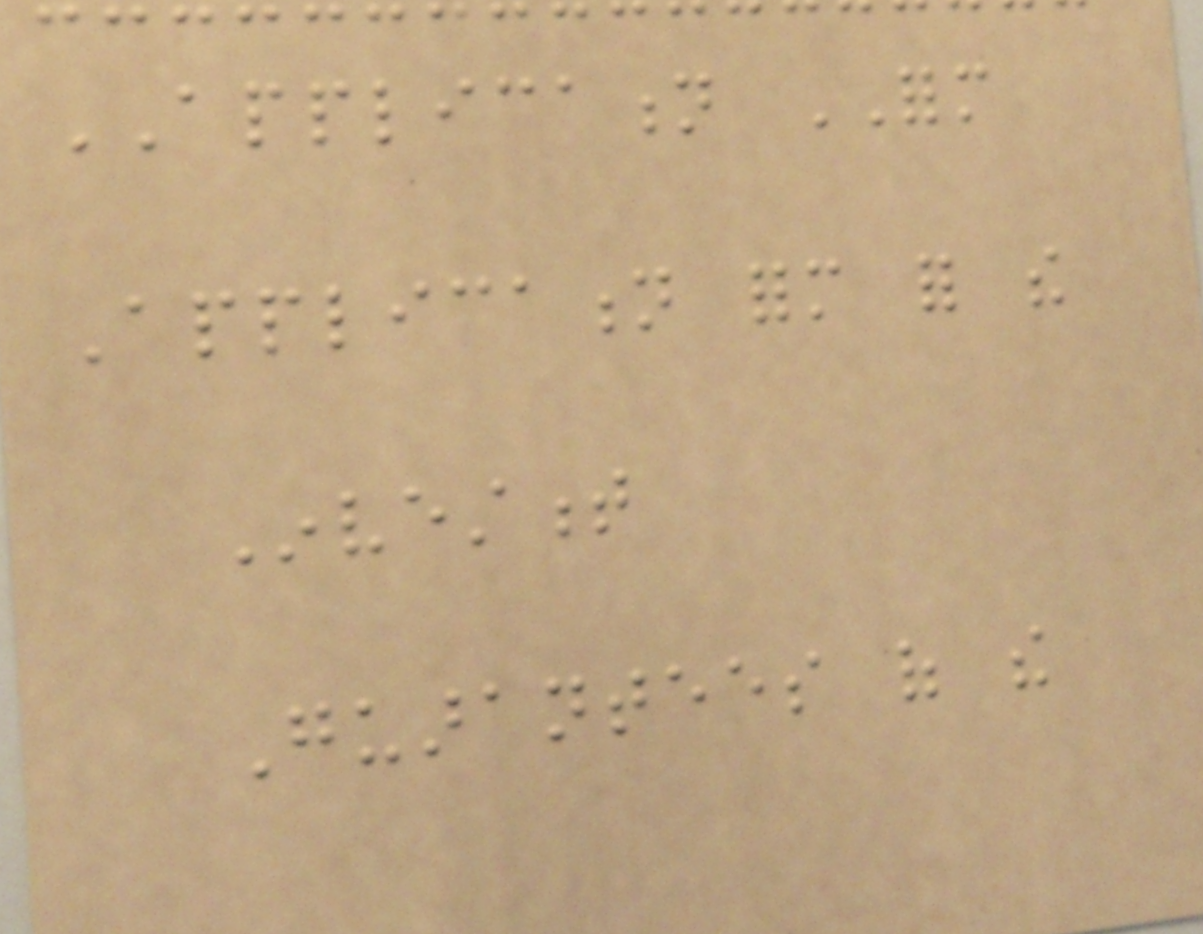APPLICATION FORM
Application form for the
Investment
Guarantees of the
